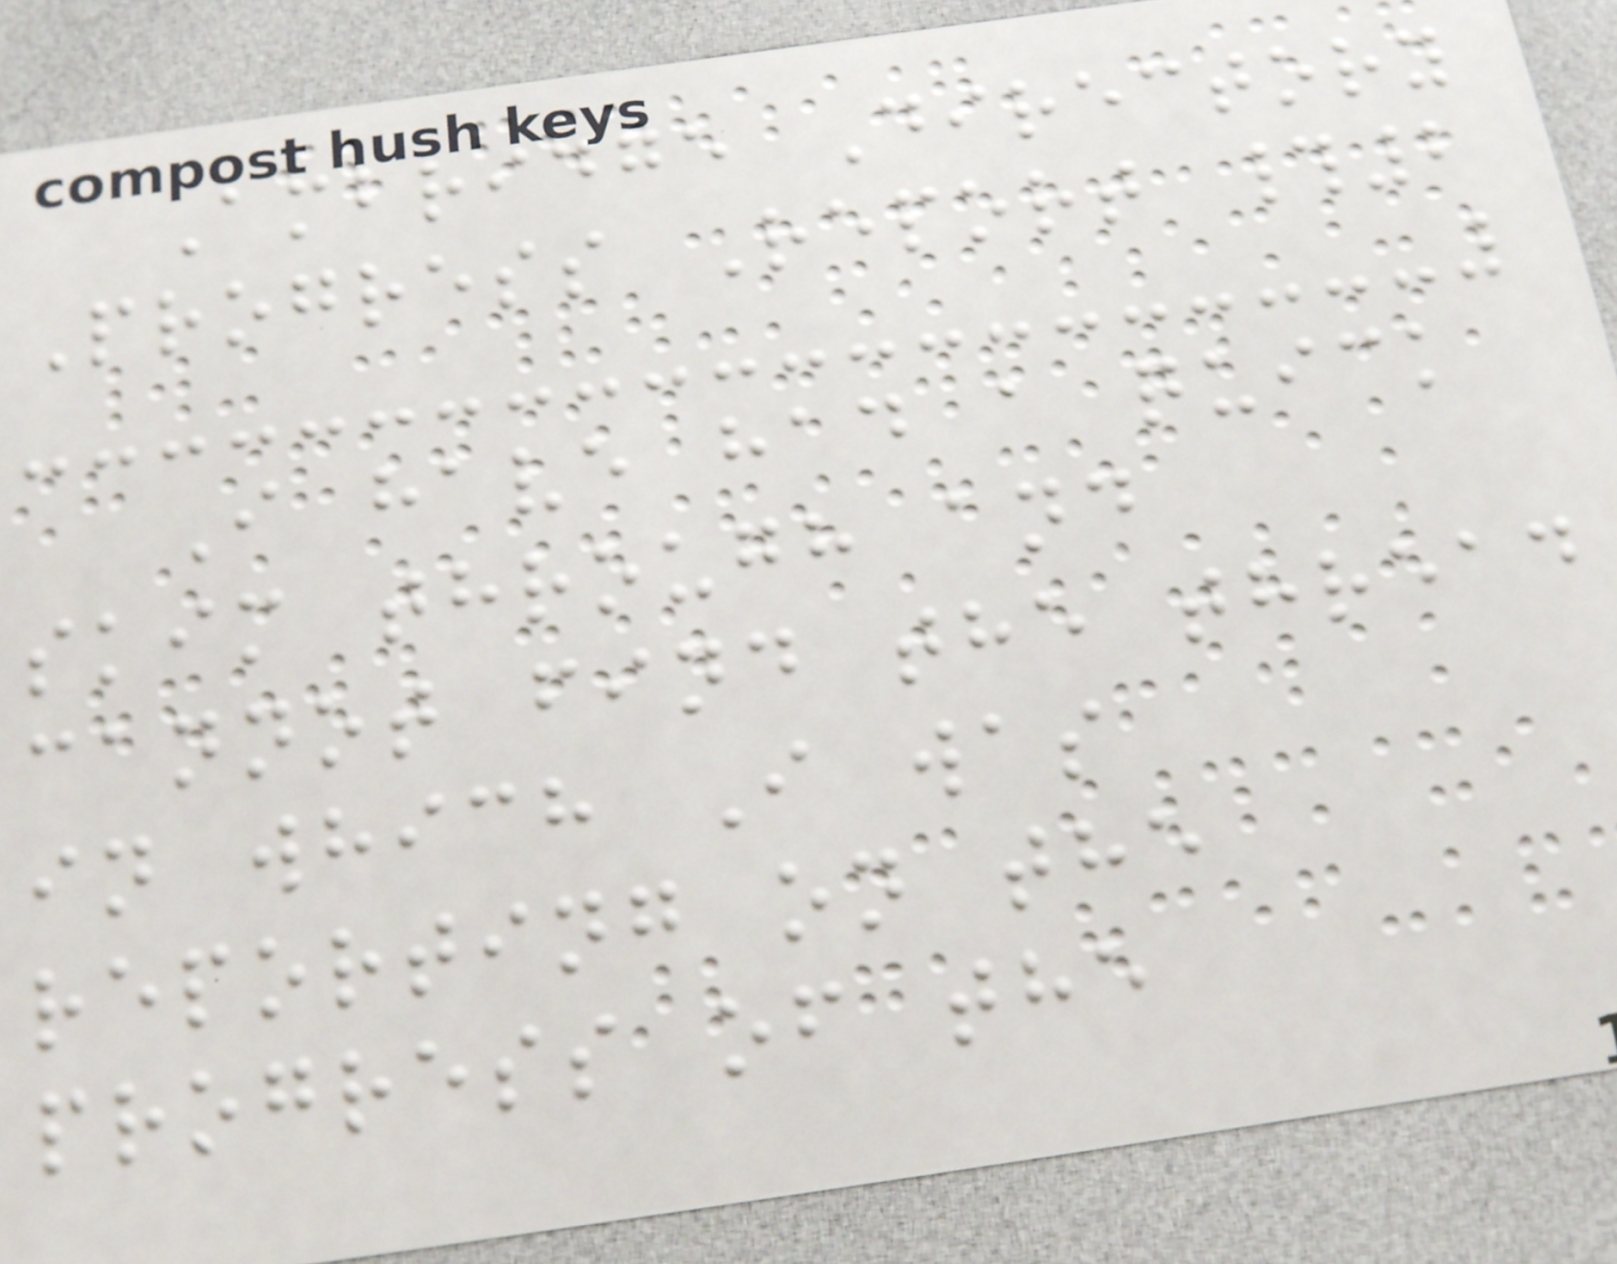Ambridge Directory
Progress Report #2
I have had a quick
skim through and
cannot find the thread
in which I was
reporting on the
progress of the
